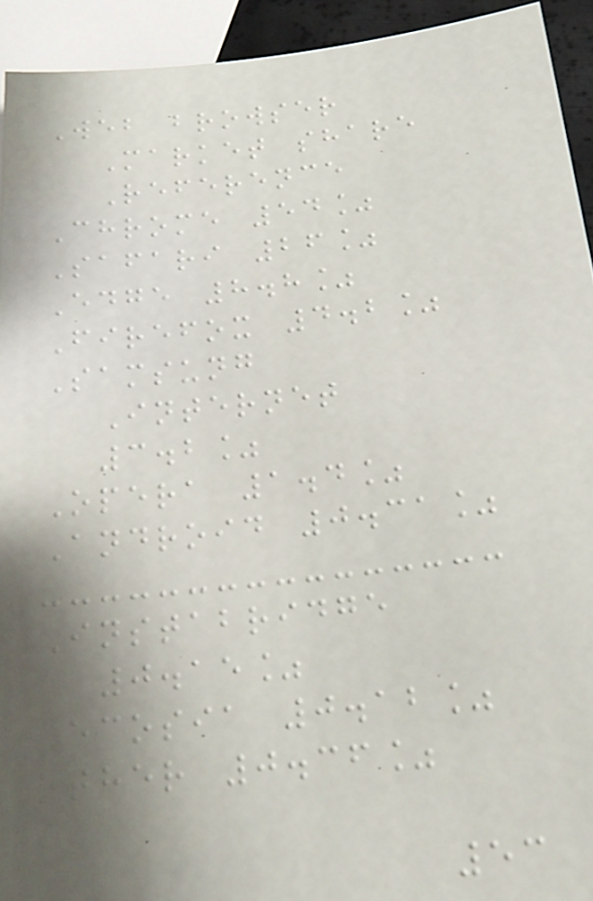Web browser
Market share
Reference
Chrome 54%
Safari 26%
Edge 8.8%
Firefox 4.2%
Samsung
Internet
3.2%
Opera 1.4%
Android 0.31%
Instabridge
0.15%
Ecosia 0.12%
other 0.36%
53
